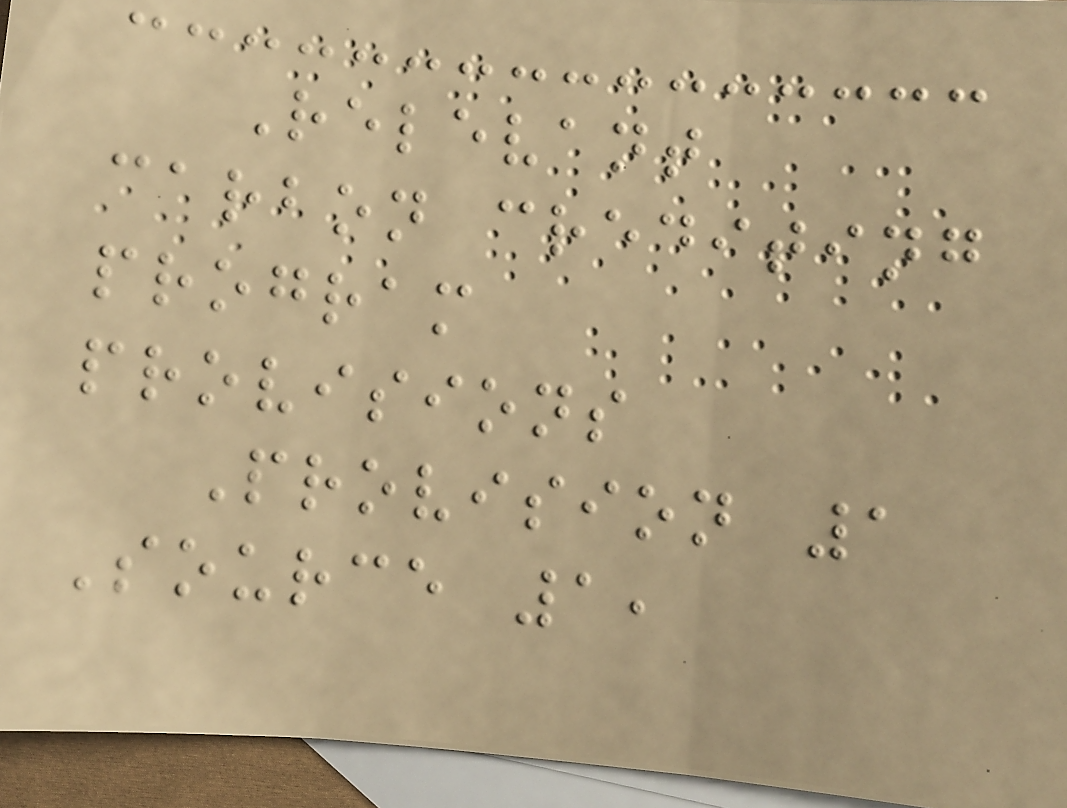Relevant
carbon crediting
program
provisions
Provision 1
Source 1,
